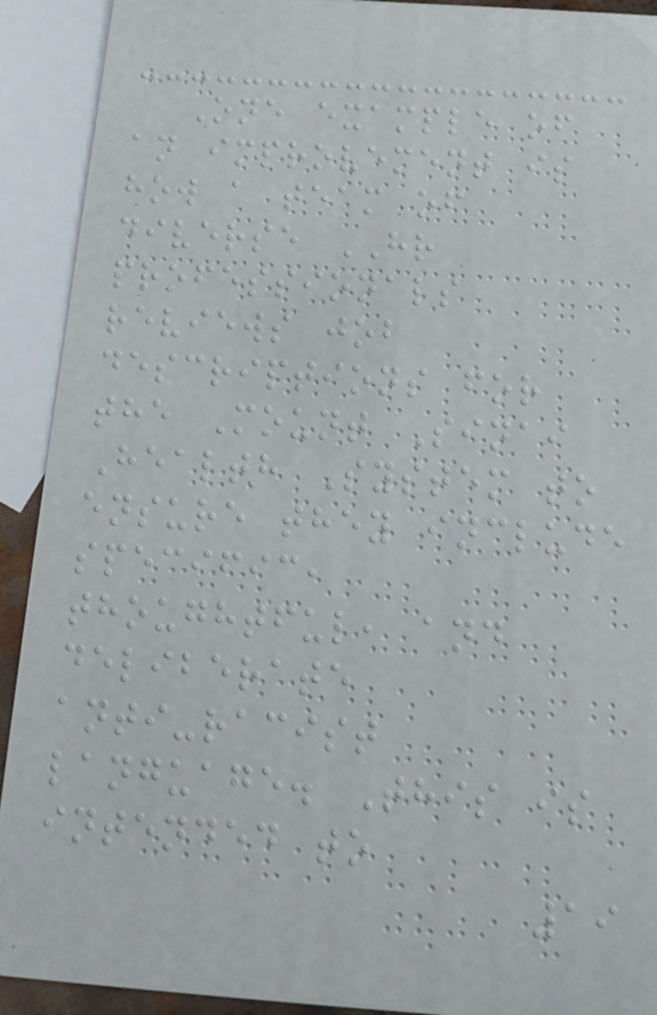One example of
an improvement is
how a team of
diverse HR
professionals
reviews job
descriptions for
the Mount Sinai
Health System to
ensure they include
specific,
thoughtful, and
deliberate
anti-racist
language. This is
intended to
19
